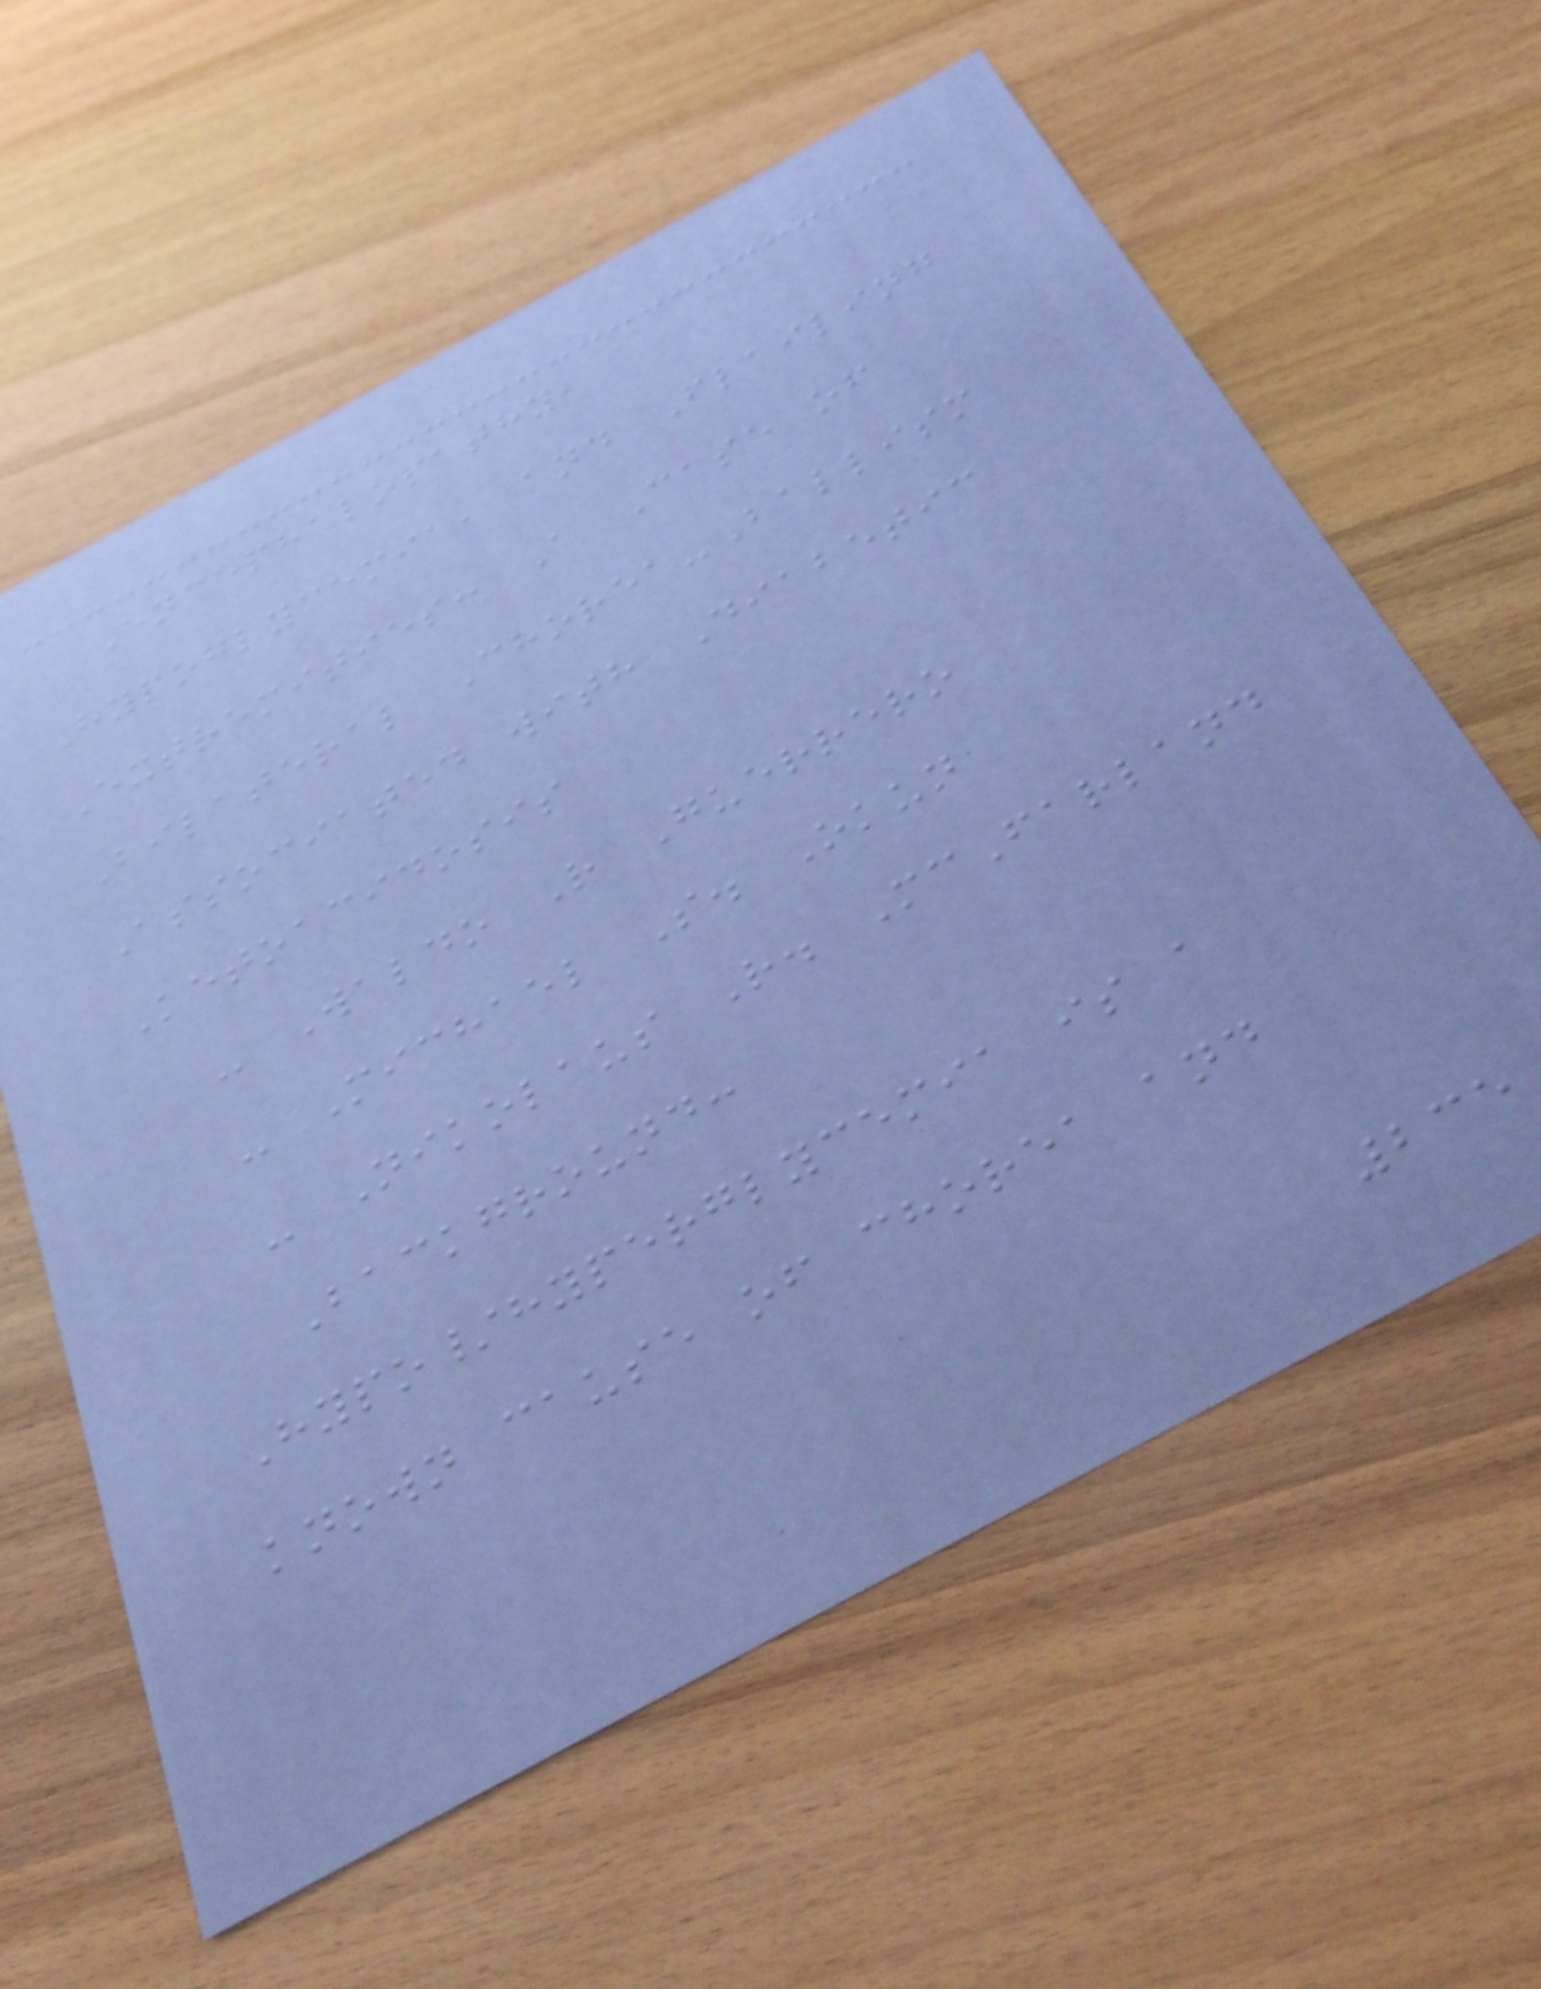Encephalopathy,
Hypoglycemia, and Flailing
Extremities: A Case of
Bilateral Chorea-Ballism
Associated with Diabetic
Ketoacidosis
- Waldo R Guerrero
- Michael S. Okun
- Nikolaus R. McFarland
Background:
Hypo/hyperglycemia is a
known cause of chorea and
235
